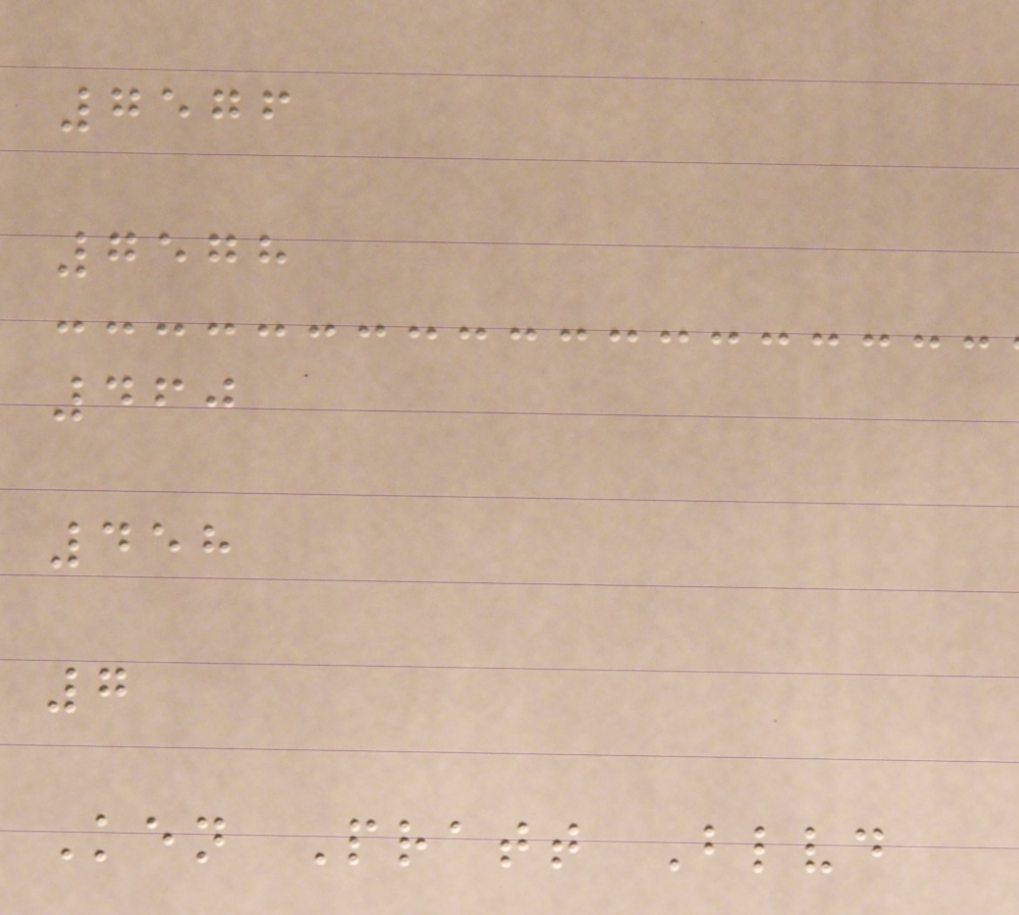7576
7578
460
458
7
Ken Pratt Blvd
